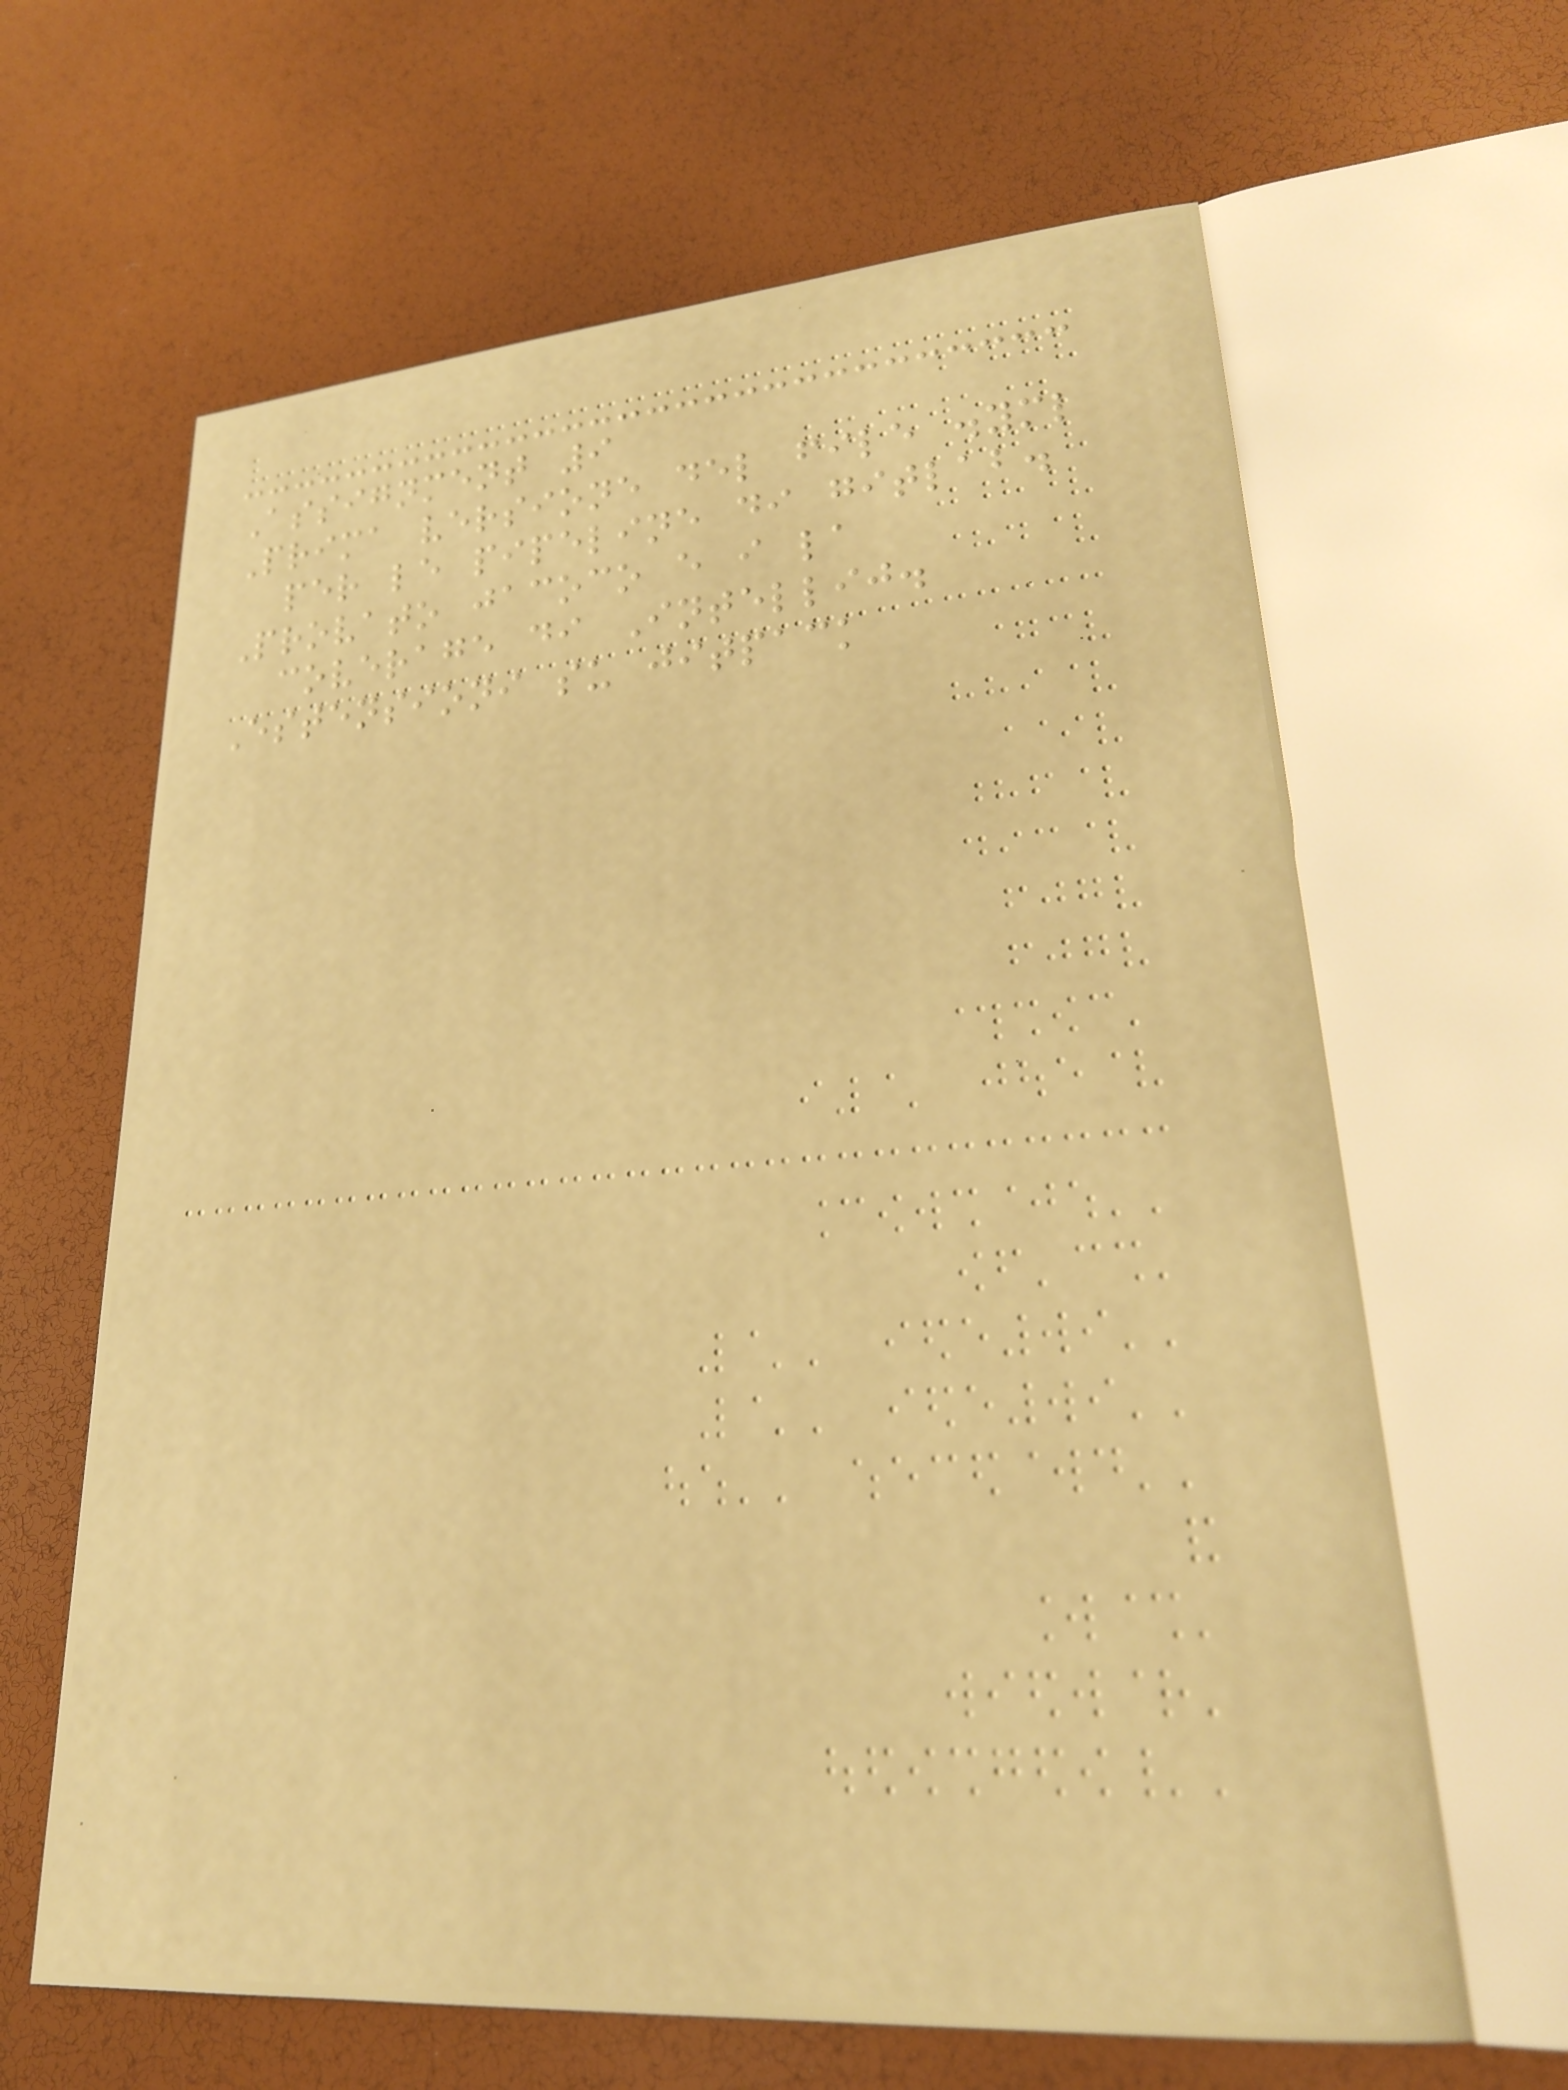Assignment 9
Prima versione del file .yml
per le pipeline di gitlab.
Provato jacoco e i la
coverage di Intellij.
Estensioni su jitpack
